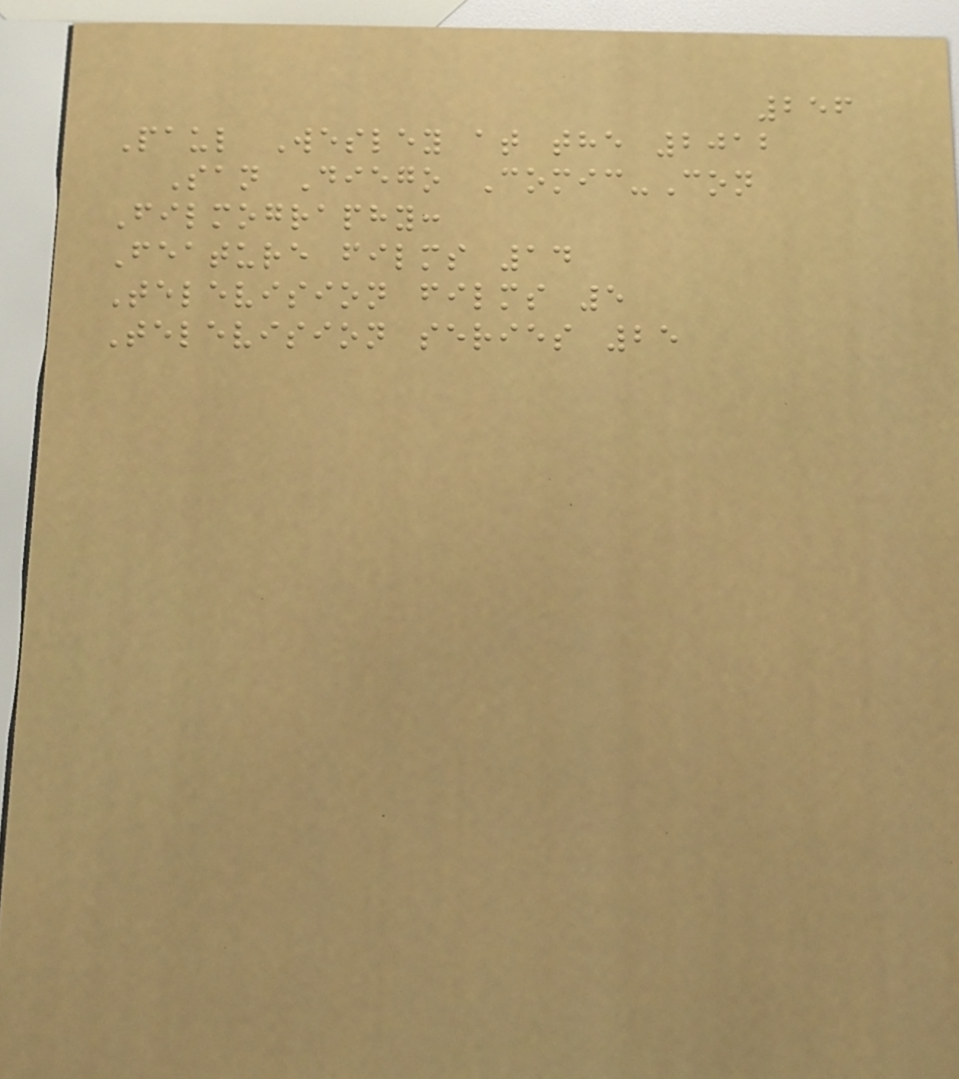256
Paul Wesley at the 2012
San Diego Comic-Con
Filmography:
Feature films 14
Television films 5
Television series 25
